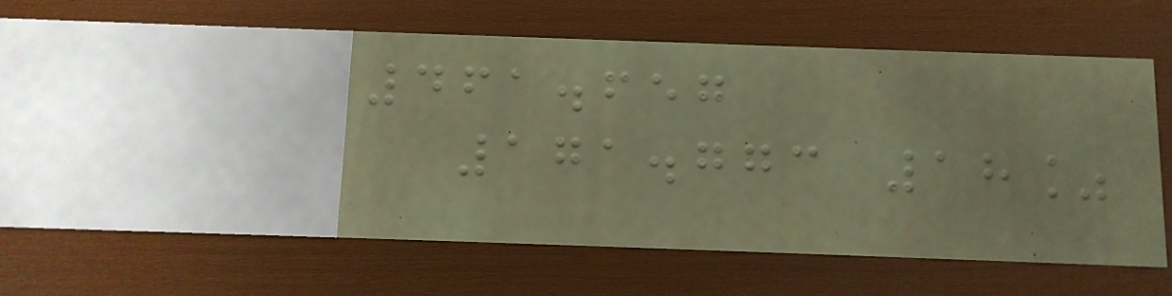461.657
171.773 18%
